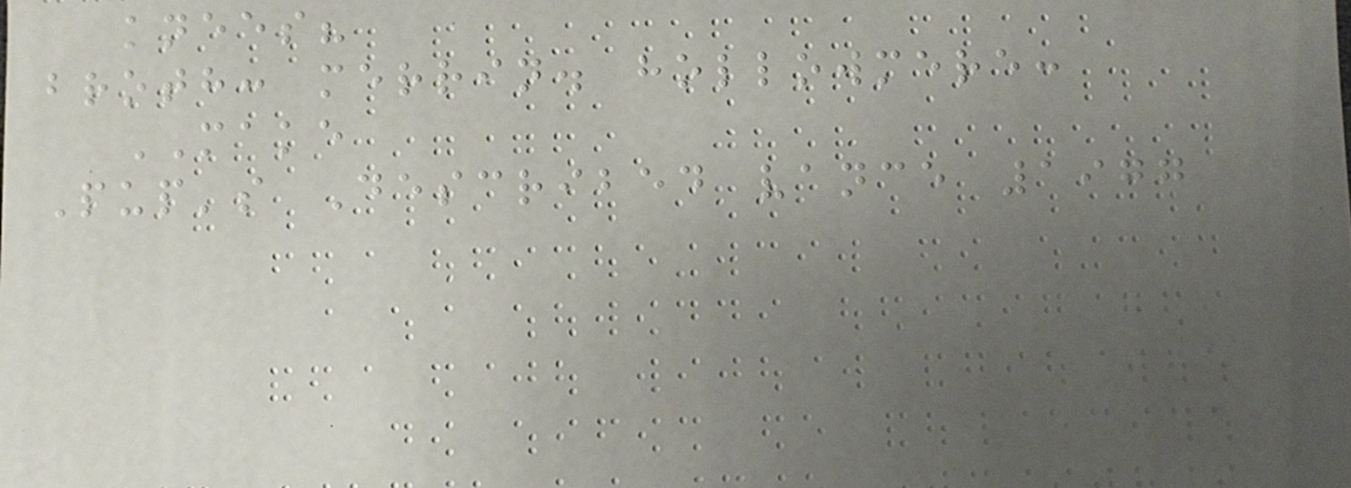knees?
broth: merrin. hollowmere:
MAKE
Pup's Described vance 1977
